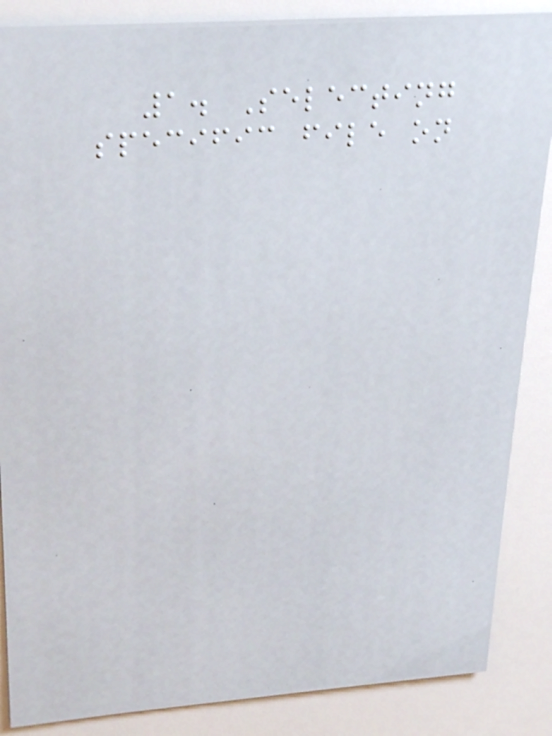1. Selecting
specific file on
